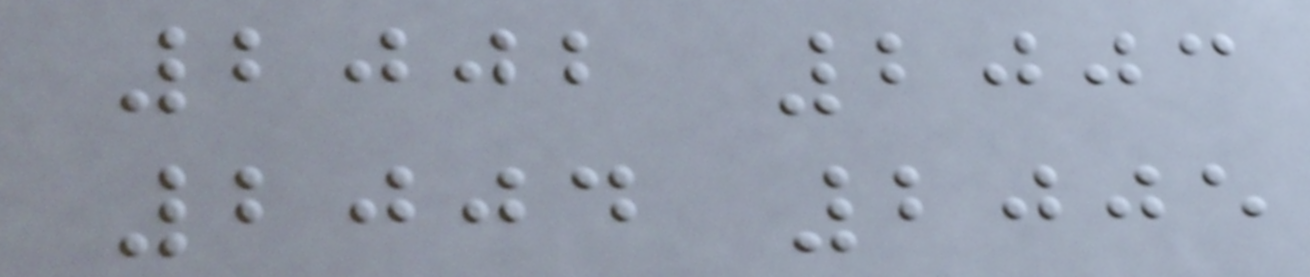2002 2003
2004 2005
